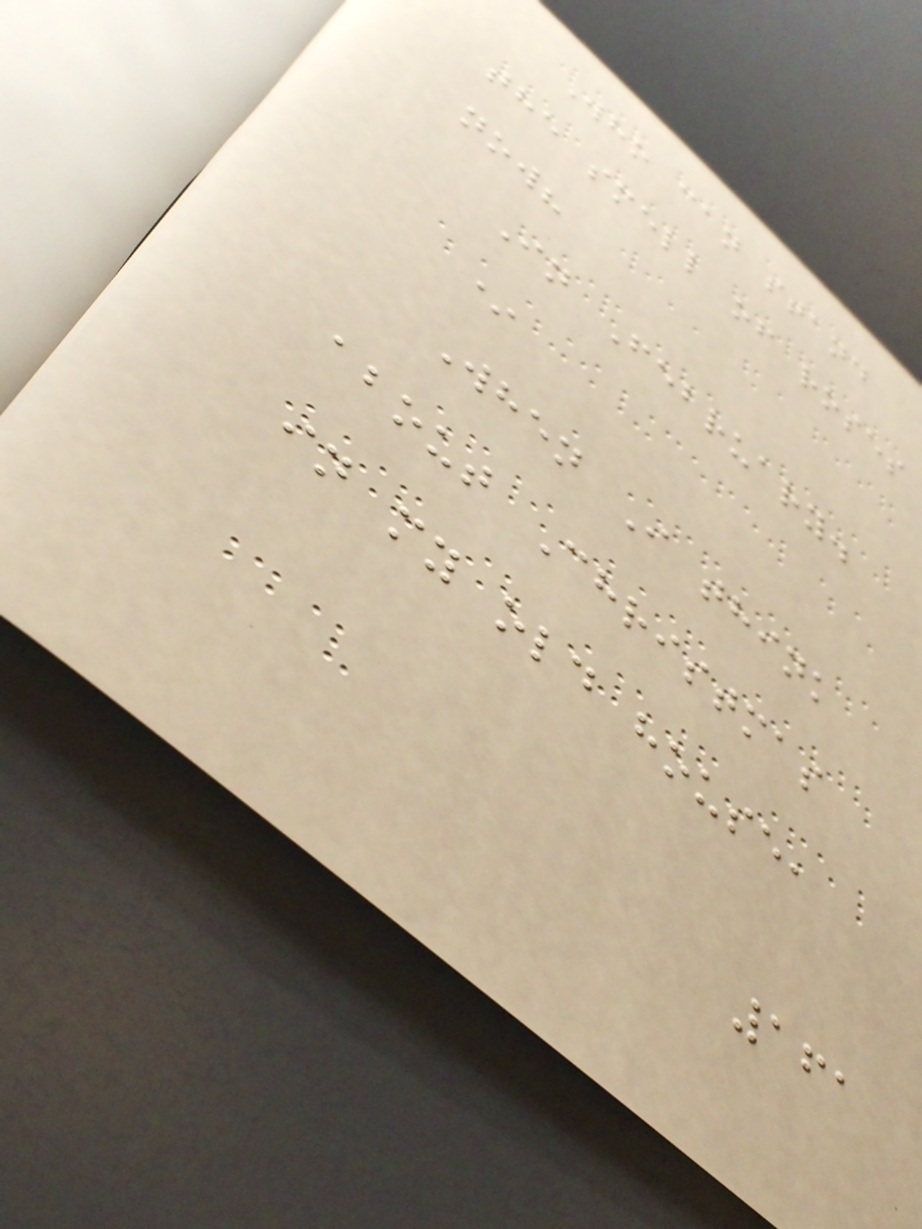Who can stand
the smell of roses
now?
In February.
*
When I think
about Christmas
in my old house,
161
